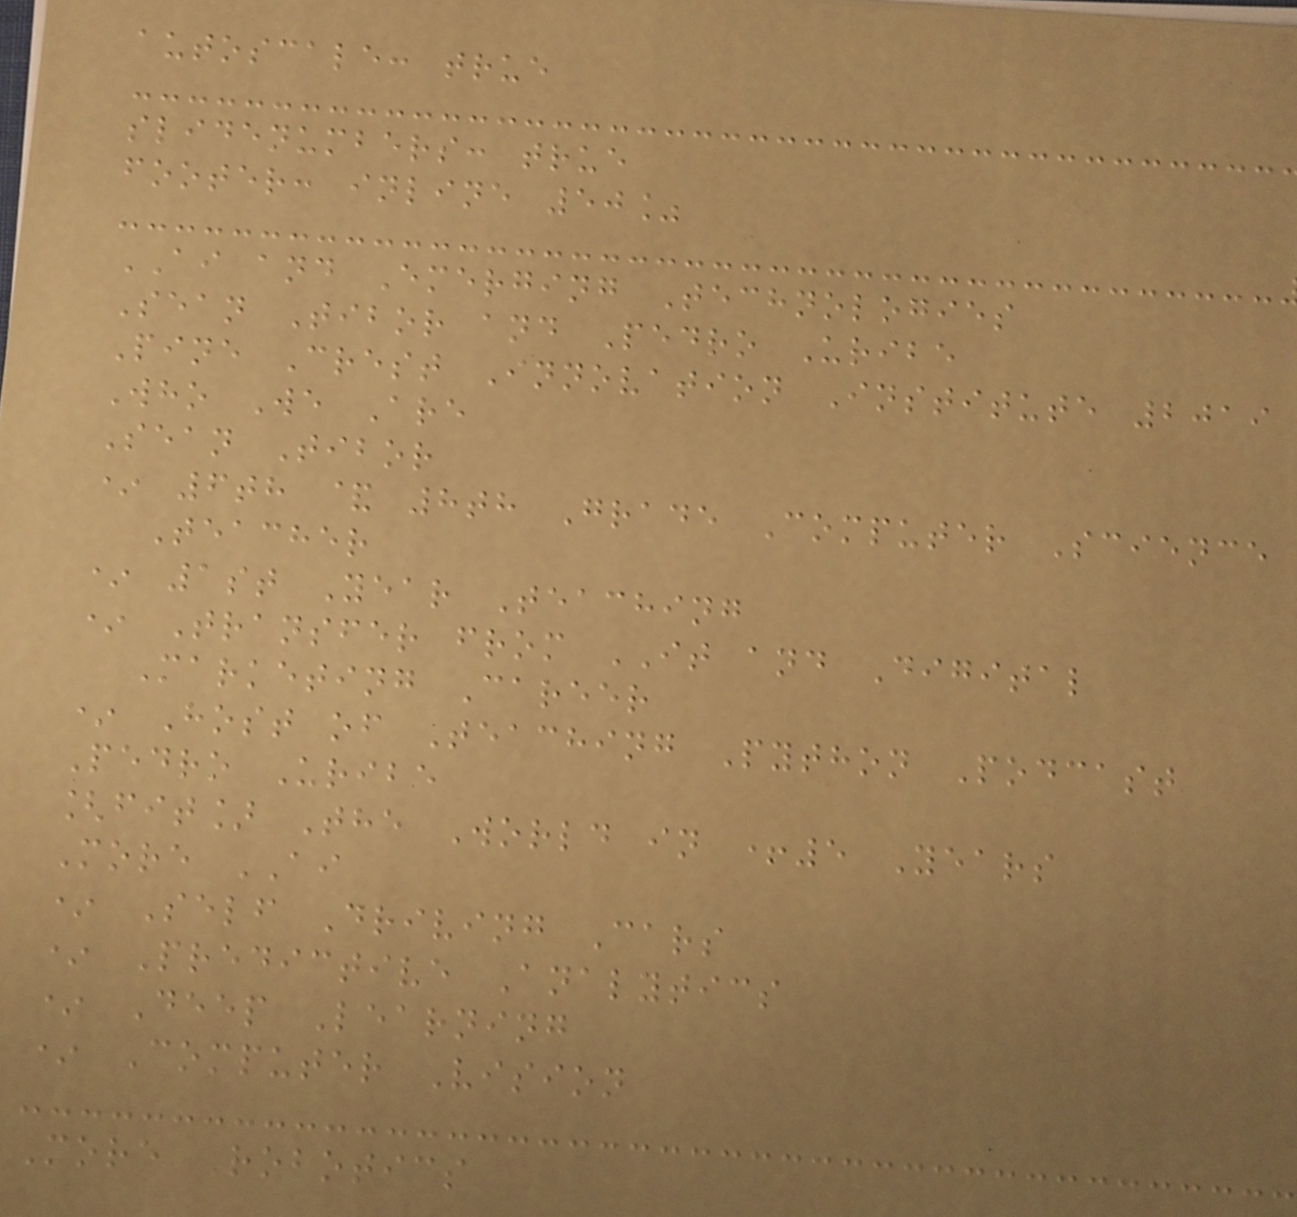autoscale: true
slidenumbers: true
footer: inline 50%
AI and Emerging Technologies
Sean Tibor and Pedro Uribe
Pine Crest Innovation Institute 2019
Who We Are
Sean Tibor
* 6th & 8th Grade Computer Science
Teacher
* 1st Year Teaching
* Transfer from IT and Digital
Marketing Career
* Host of Teaching Python Podcast
Pedro Uribe
[fit] The World in +5 Years
More AI
* Self Driving Cars
* Predictive Analytics
* Deep Learning
* Computer Vision
More Robotics
